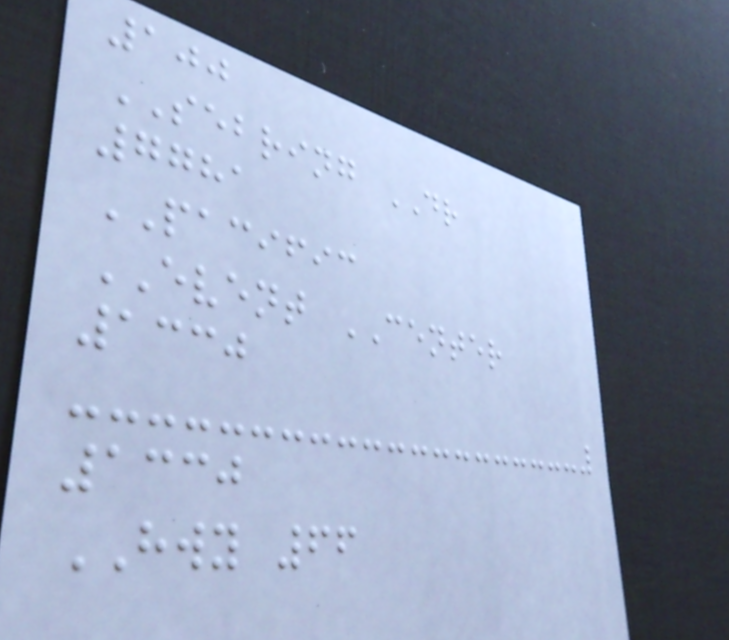100
SEBRING DR
7781
PACIFIC
EVENT CENTER
1330
1330
HWY 66
